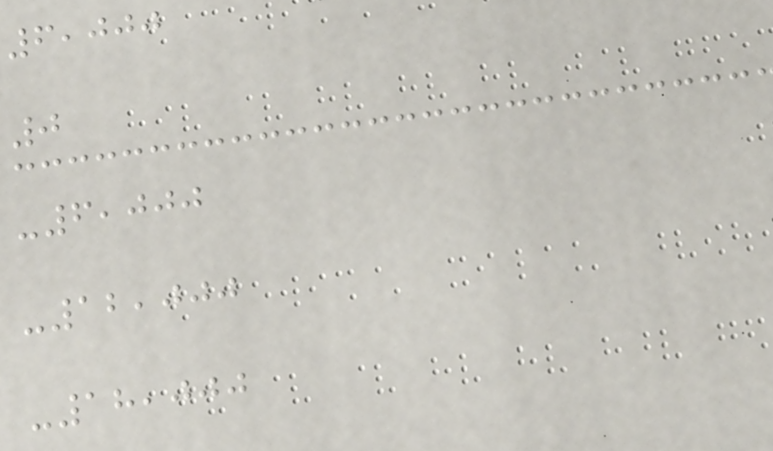6,000
0
-6,000
-12,000
-18,000
